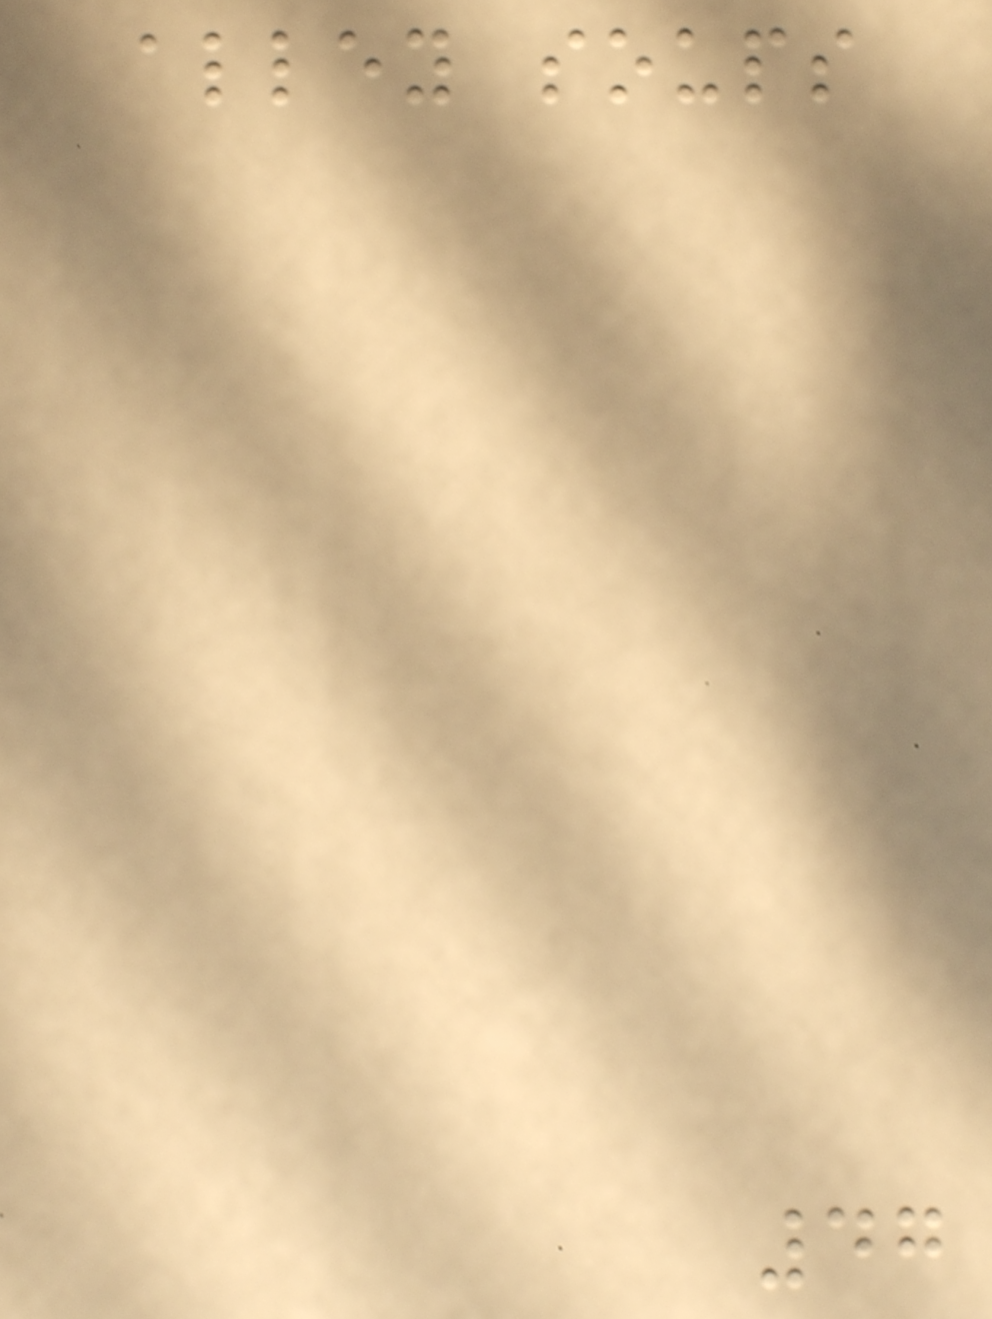alley soups
47
